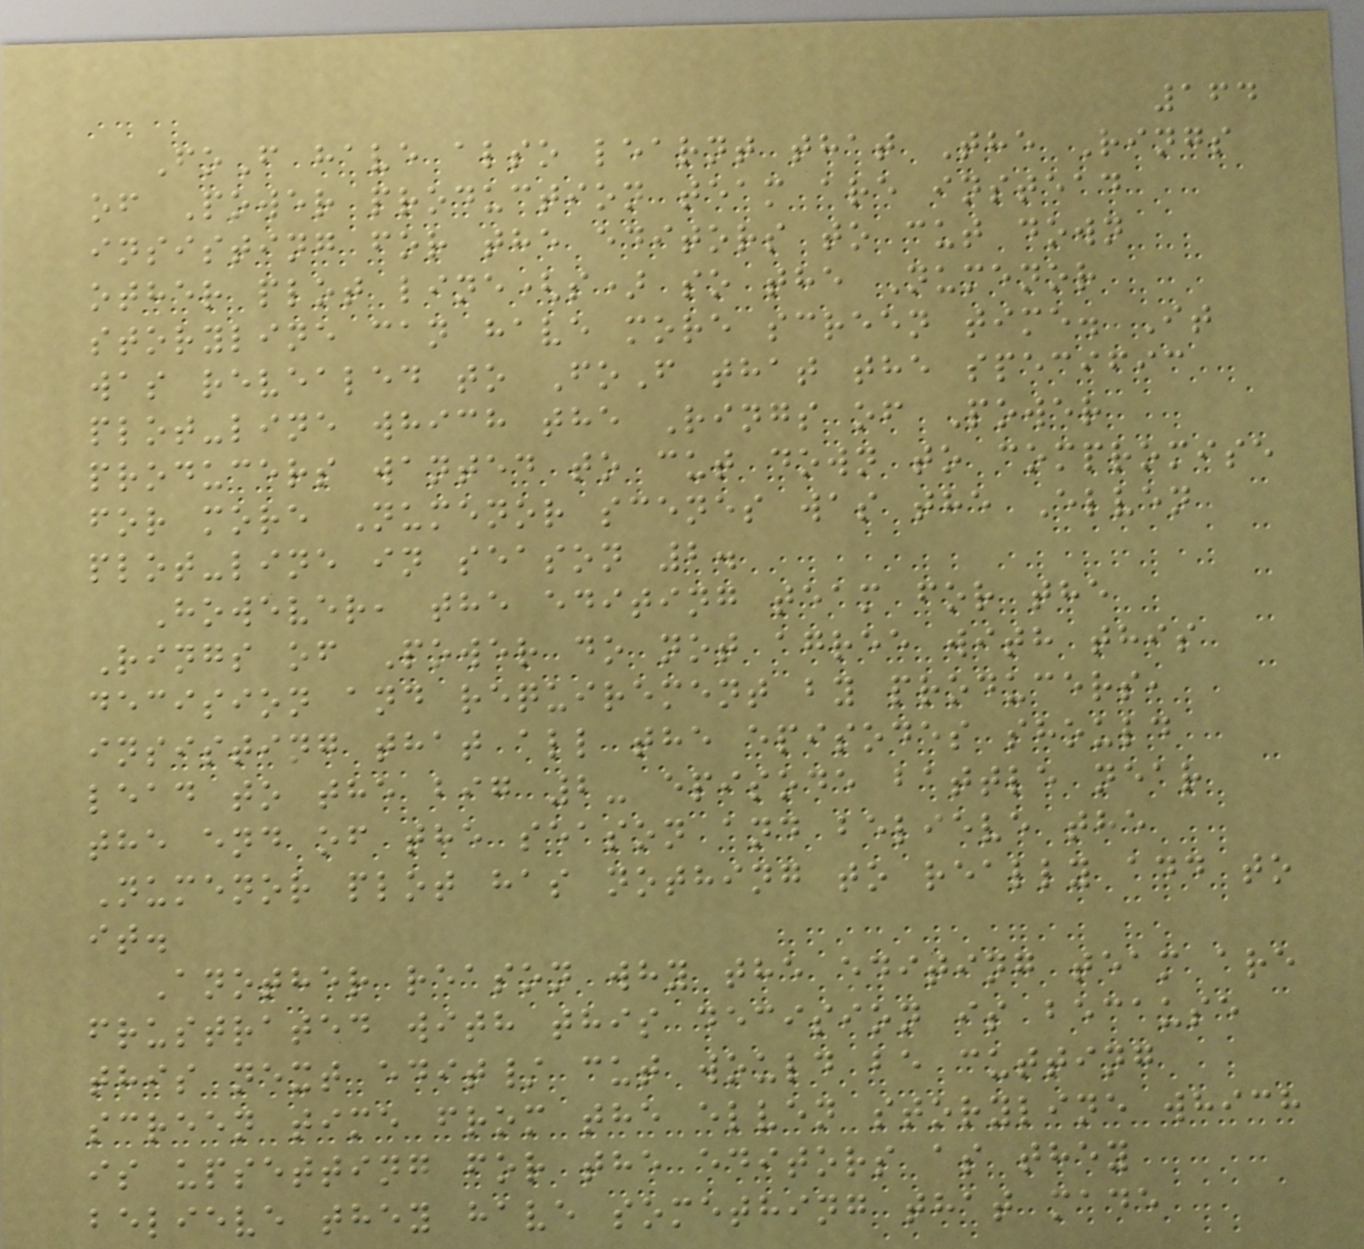164
FoF have also learnt that The Rings
of Power production team are instead
insisting for the editors to cut down
other plot line(s) so the Numenor
storyline can have more screen time. It
was revealed to FoF that the specific
plot-line which the Rings of Power
producers wanted to cut down to compromise
for more Numenor scenes was the Elven
plot-line in season 2.
However, the editing team for the
Rings of Power do not agree with this
decision and requirement by producers,
insisting that all the episodes should
lead to the big 2- episode battle near
the end of the season and believe the
Numenor plot has nothing to really add to
it.
Another reason why the editing team are
frustrated with this decision is because
this next edit/ cut would be cutting
screen time from the elven storyline which
is upsetting for the editors as they
believe they have something that made
